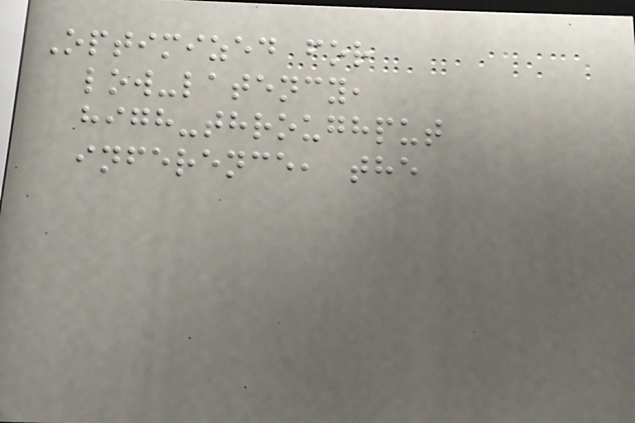Optimized for
low-latency,
high-throughput
inference, the
